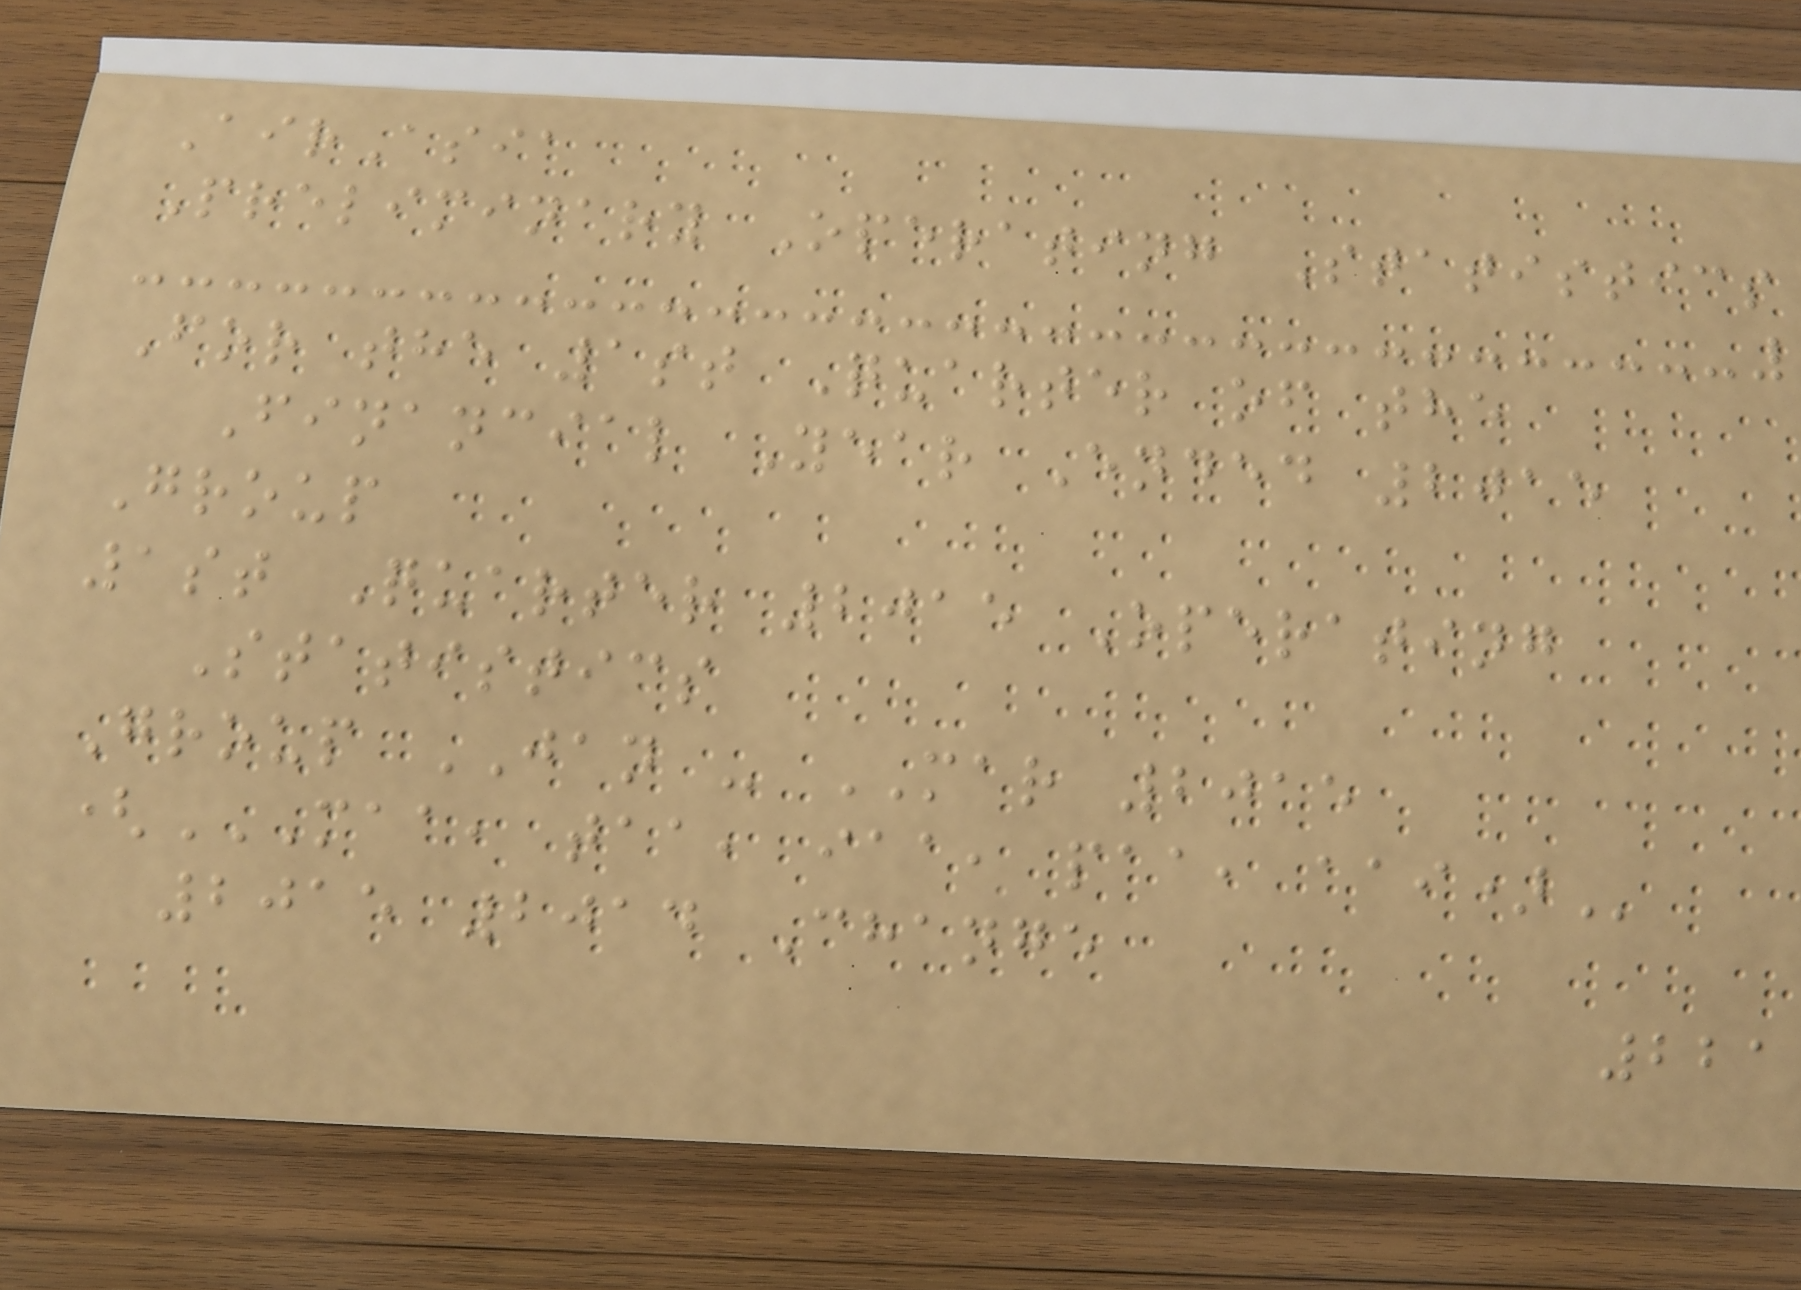AirAsia
Preliminary Operating Statistics
For the 1st Quarter of the
Financial Year Ended 2015
Group
1st Quarter 2015 Operating
Statistics
Group JAN - MAR 2015
(MAA, TAA, IAA, PAA, AAI)
2015 2014 Change
221
